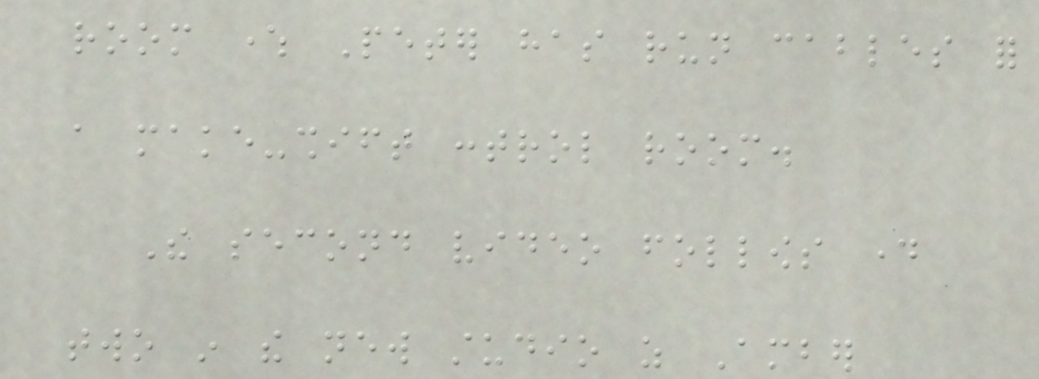room where Peter has run cables for
a make-shift control room.
The second video follows day
two in the new studio as Amber
